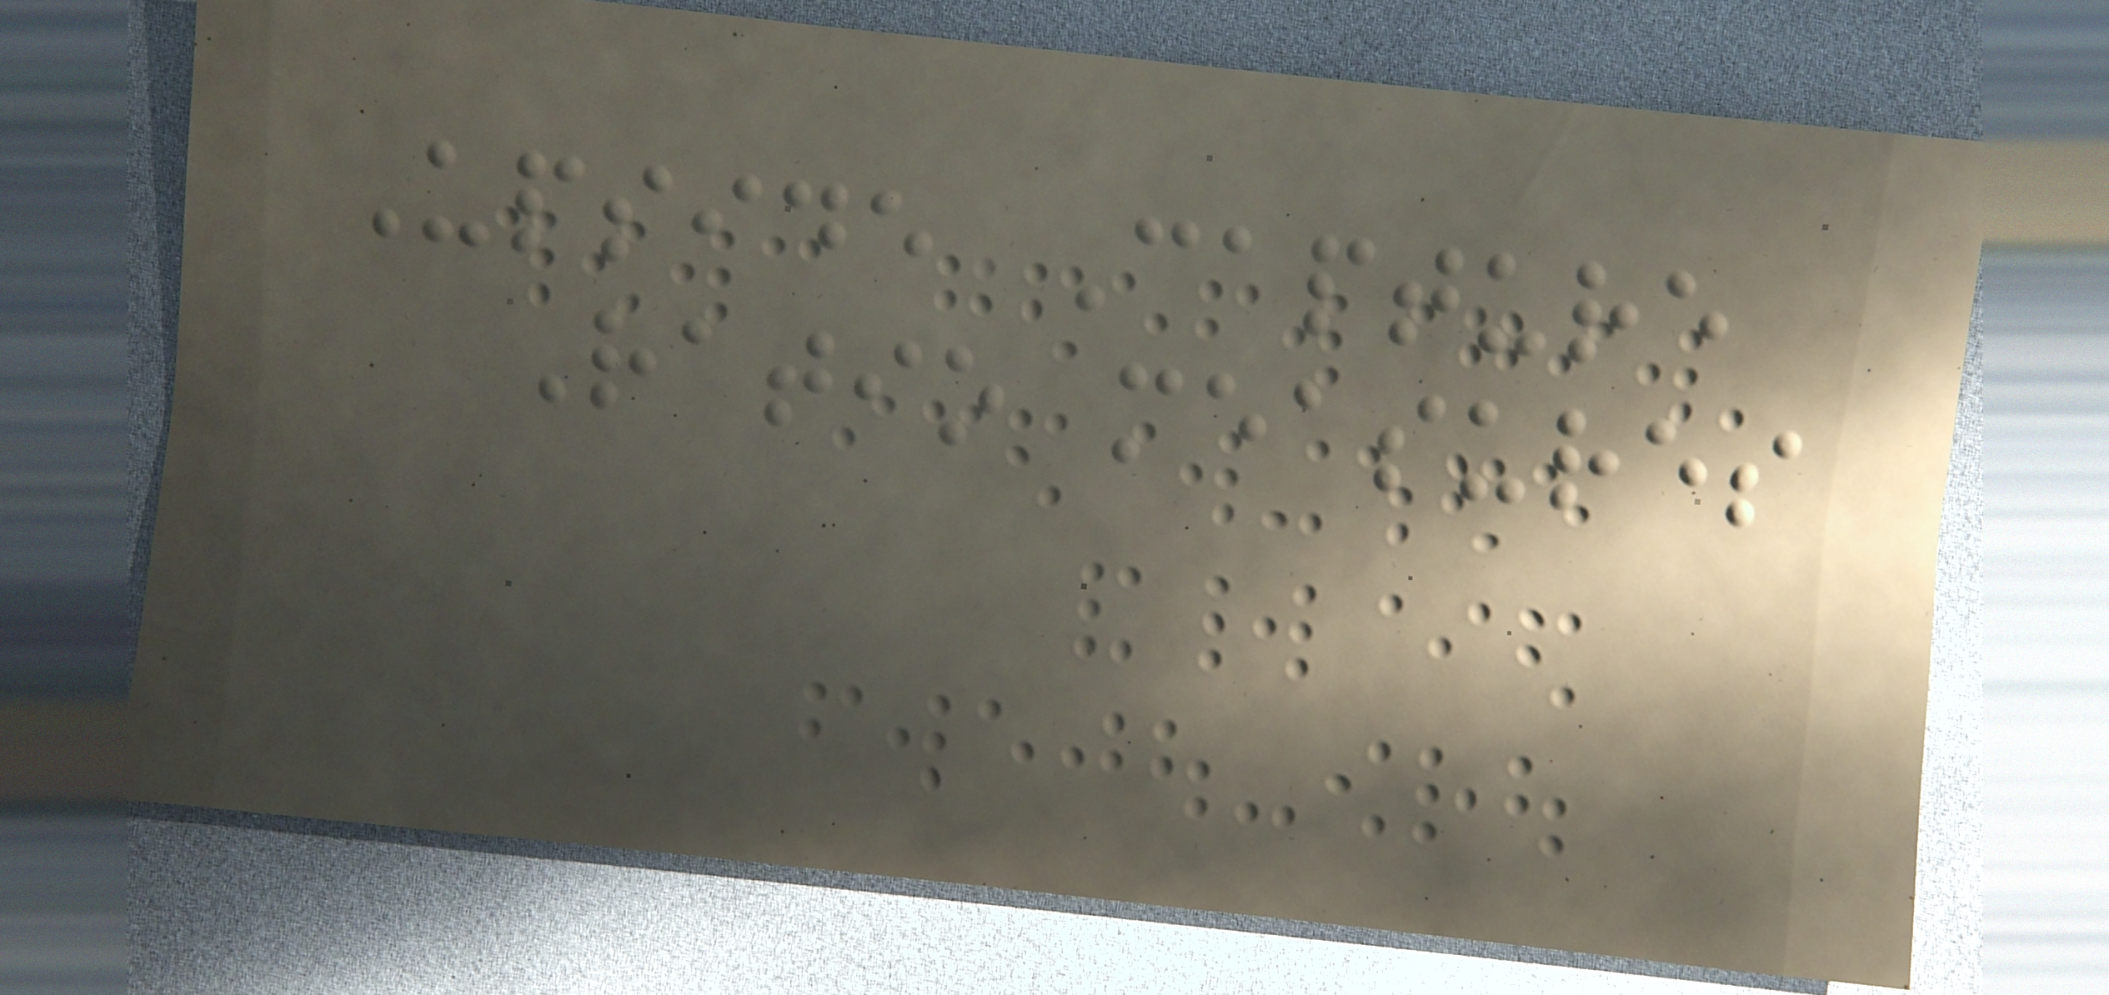Upside Capture
Ratio measures
